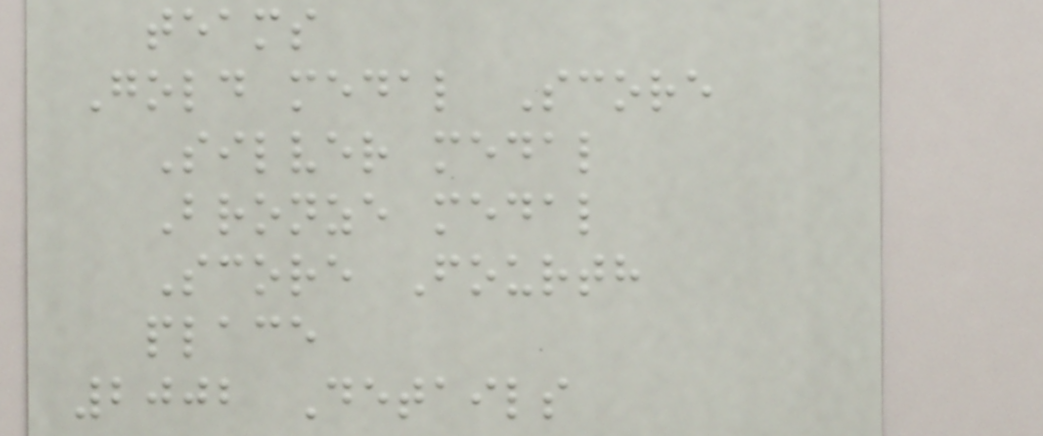teams
Gold medal Score
Silver medal
Bronze medal
Score Fourth
place
2002 Details
